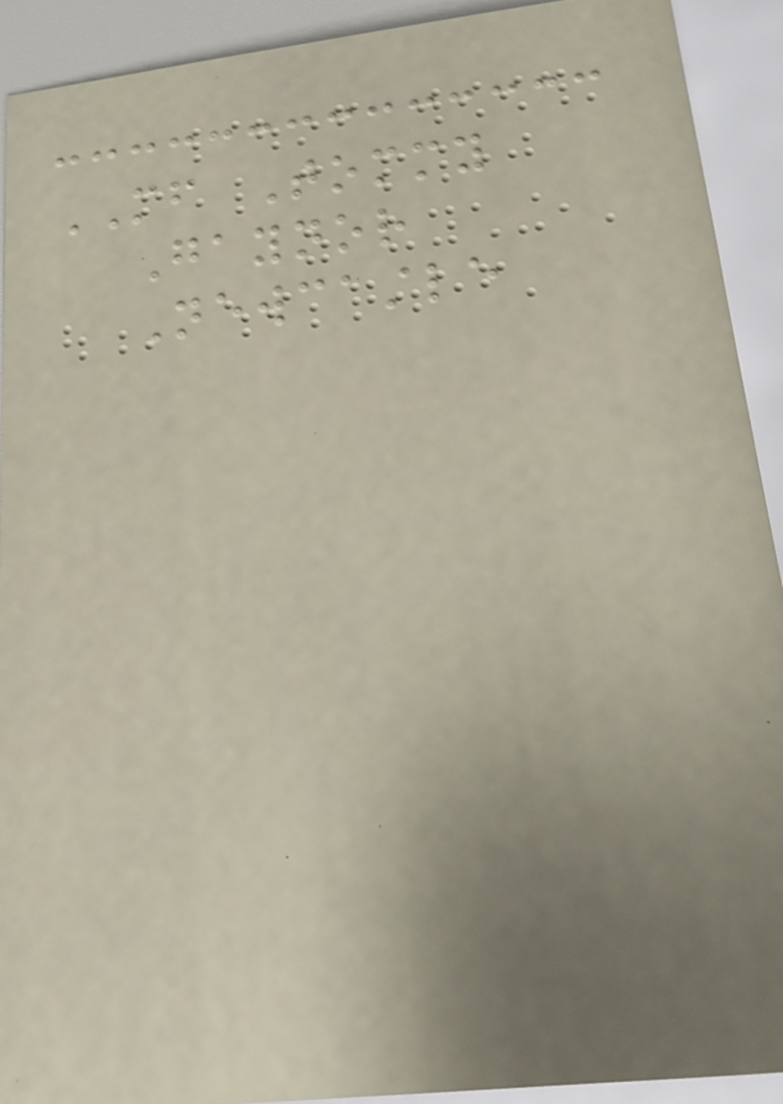MF Tommy
Gaynor
Newcastle
